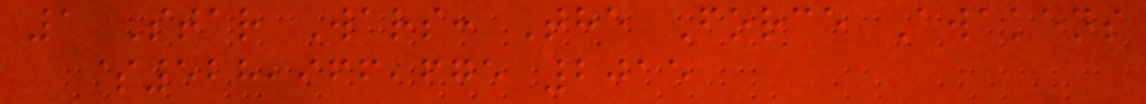1 Star Wars: The Force Awakens
$528,966,675 2015
